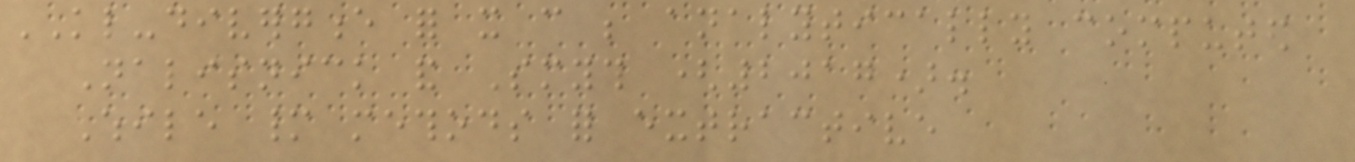KL-divergence for it can be analytically computed
Nalisnick and Smyth (2017).
While many methods for extractive
